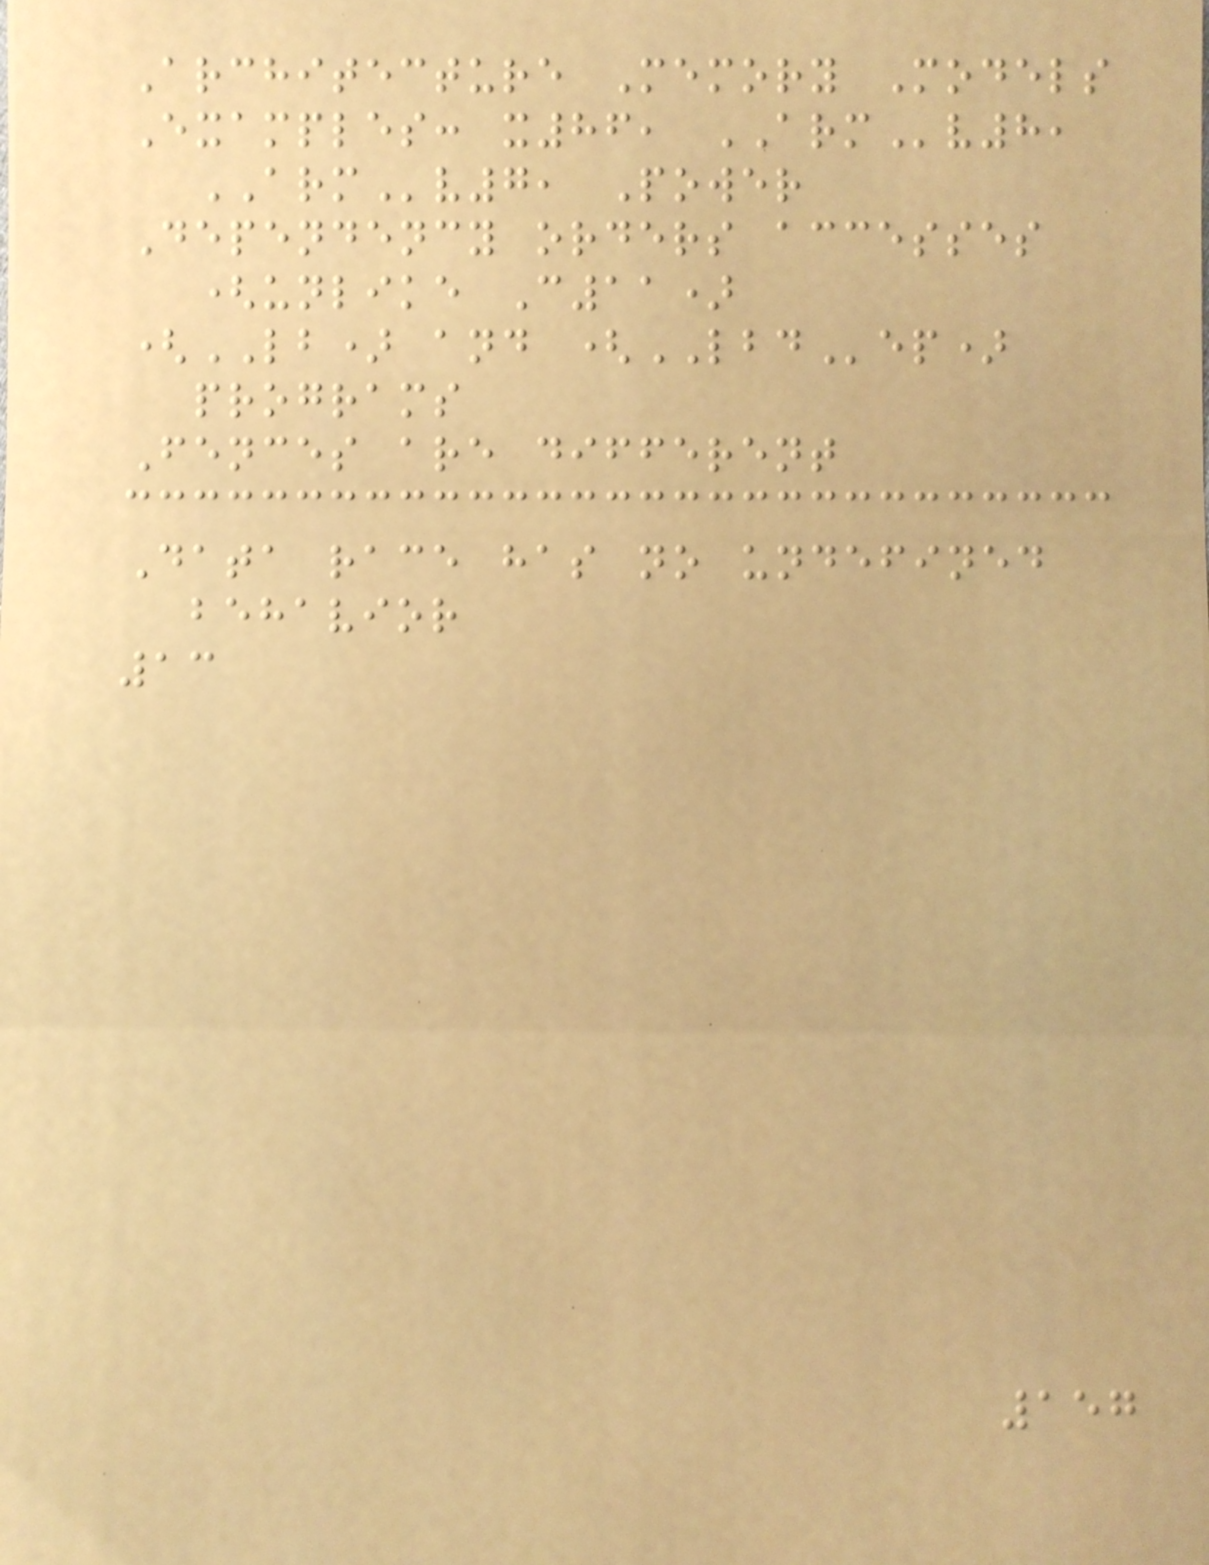Architecture Memory Models
Examples: x86, ARMv8,
ARMv7, Power
Dependency orders accesses
(unlike C11)
(LB) and (LBDep)
programs
Fences are different
Data race has no undefined
behavior
13
157
